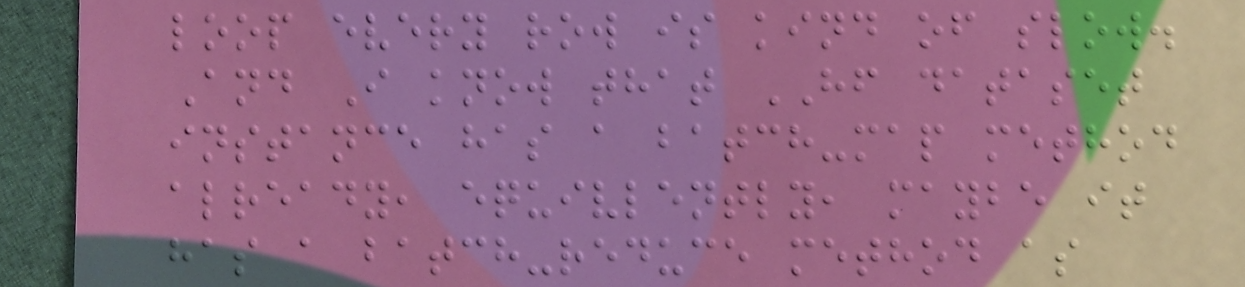loop every row is kind of slow.
And I know that HF dataset
instance has a batch-map method
already, equivlently, maybe it
has a batch-reduce method as
